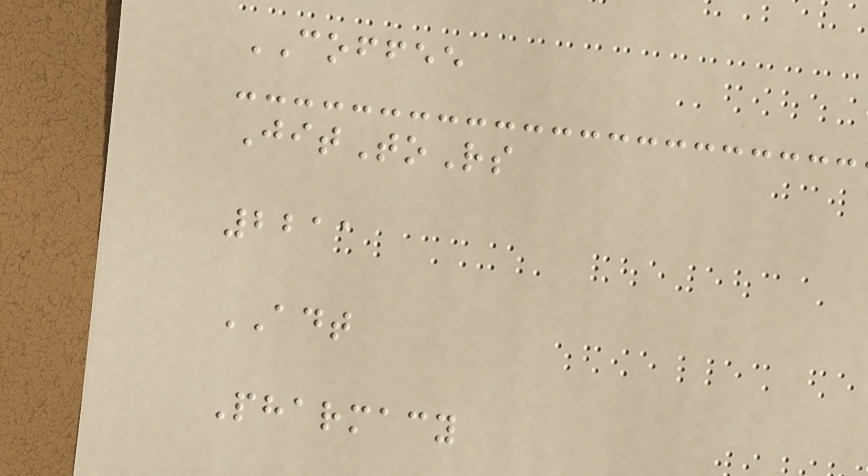COFFEE
JitToRs
2211
ADT
Pharmacy
